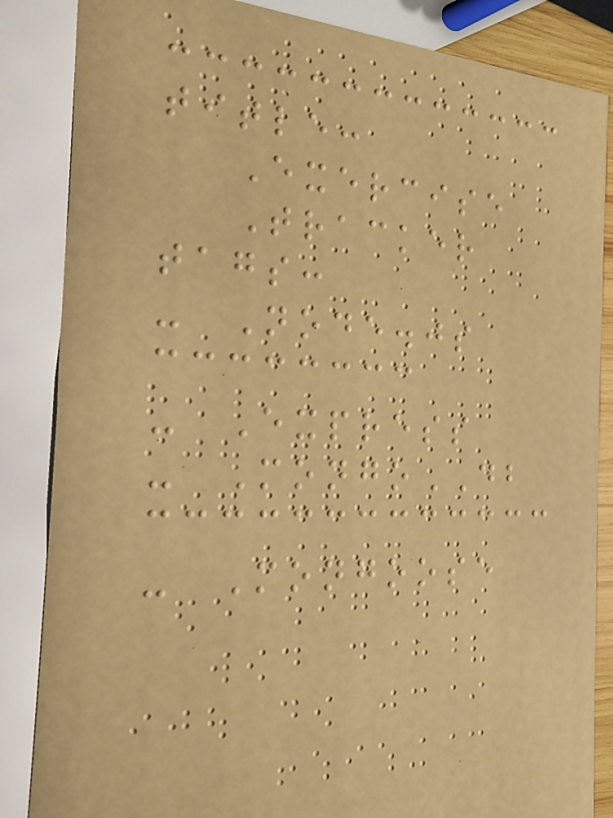title:
Exercise
Tracker
tags:
- Node.js
- Express
- MongoDB
- Mongoose
